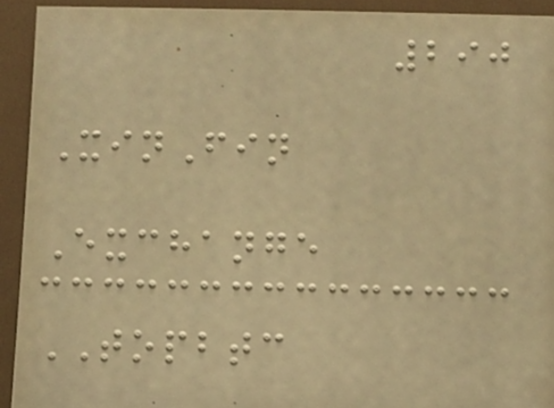290
XinFin
Exchange
TOPBTC
